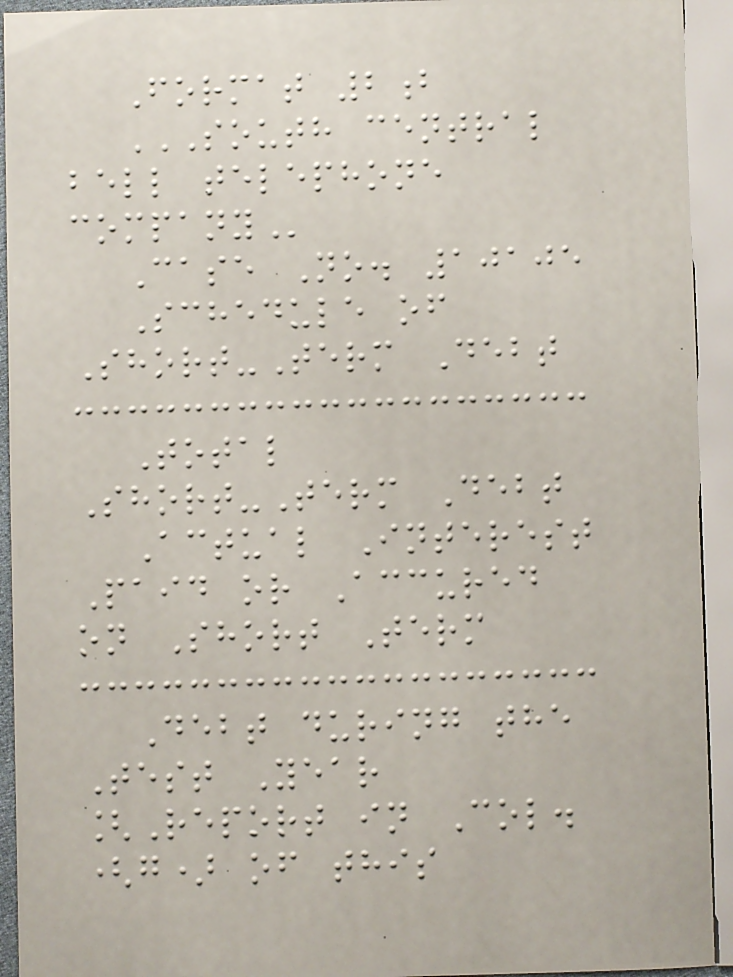Format 2b
SOUTH CENTRAL
BELL TELEPHONE
COMPANY
Case No. 10105
Schedule of
Short-Term Debt
Total
Short-Term Debt
Actual Interest
Paid or Accured
on Short Term
Debt during the
Test Year
[Report in Col.
(g) of this
